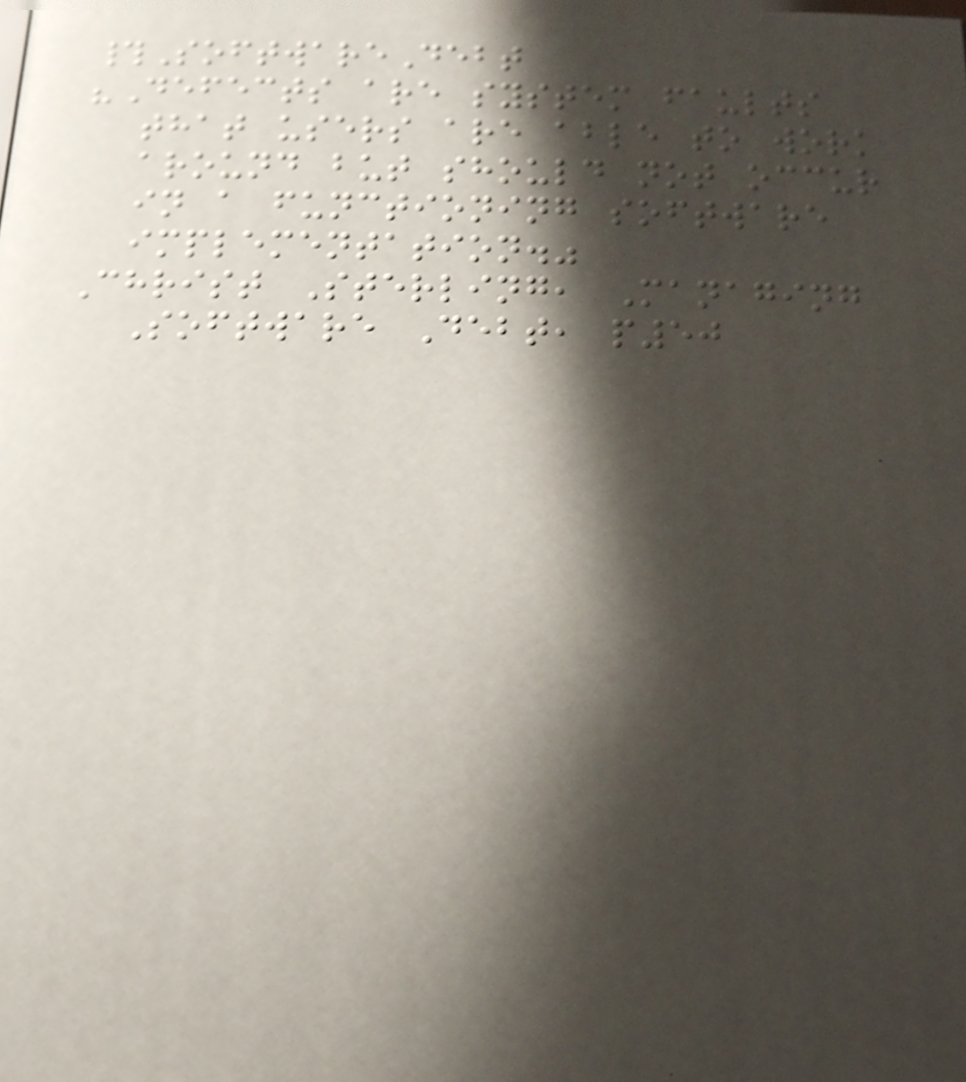#SoftwareDebt
"Defects are system faults
that users are able to work
around but should not occur
in a functioning software
implementation."
Christ Sterling, Managing
Software Debt, p50
